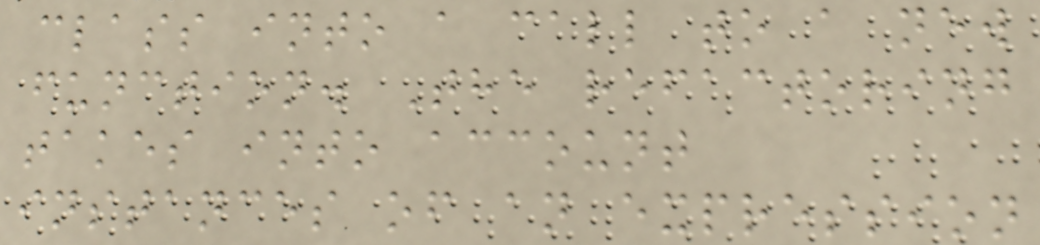class into a call to a new
function. The refactoring
takes into account
instances of an expression
